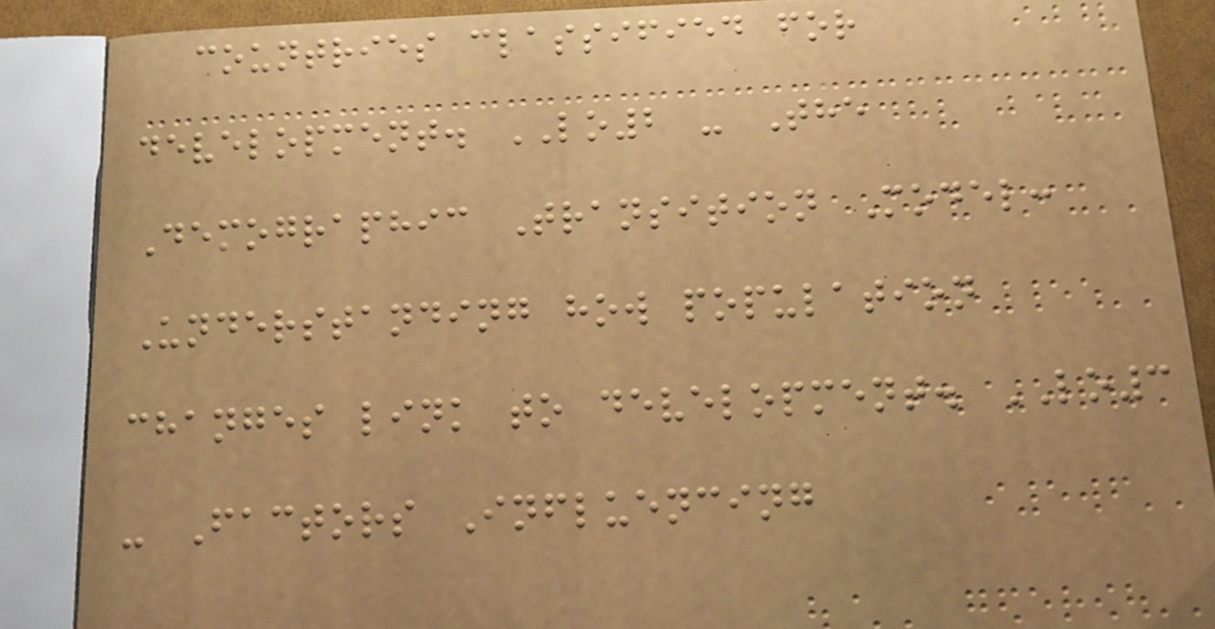countries classified for
development. LO2 - The
Demographic Transition Model:
Understanding how population
changes link to development. LO3
- Factors Influencing
